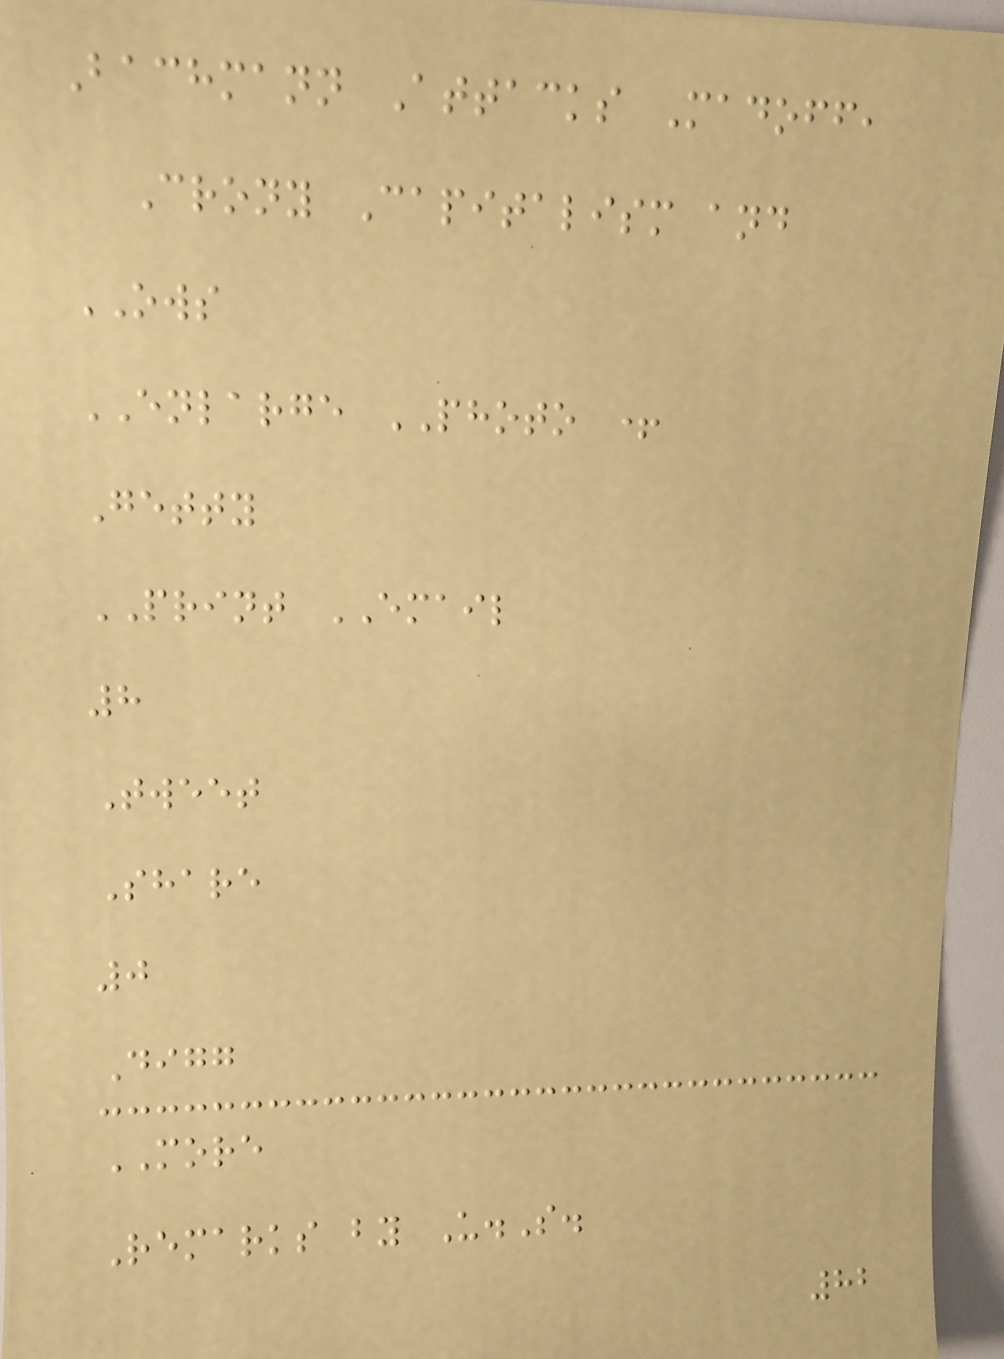Bachmann Attacks Madoff,
Crony Capitalism and
OWS
ENLARGE PHOTO +
Getty
PRINT EMAIL
8
Tweet
Share
0
Digg
MORE
Remarks by U.S.
82
